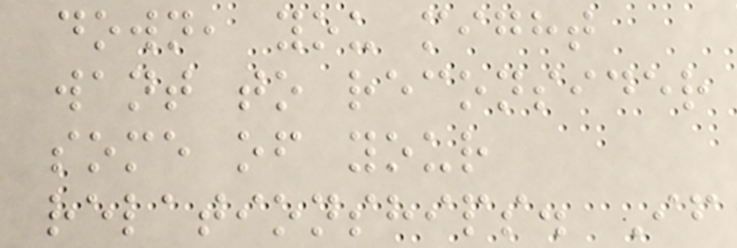down, you might
want to reconsider
some of your
relationships. If
